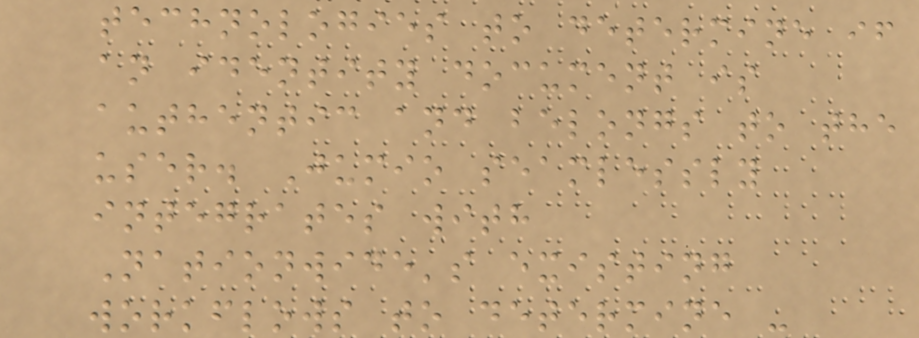technologies to determine if
an identity document is
authentic and belongs to the
user. Jumio seamlessly
integrates with
Nationwide's existing
workflows to determine -
